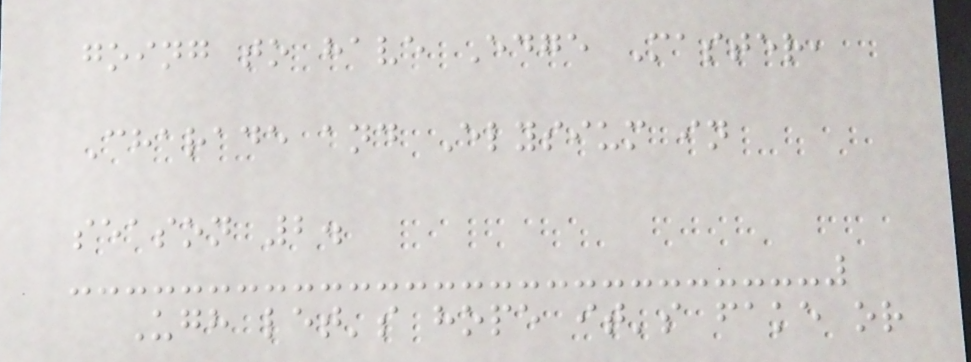going to have Edge Master,
Charade and Elysium in
season 2.
Ugh let's hope it's fake or
